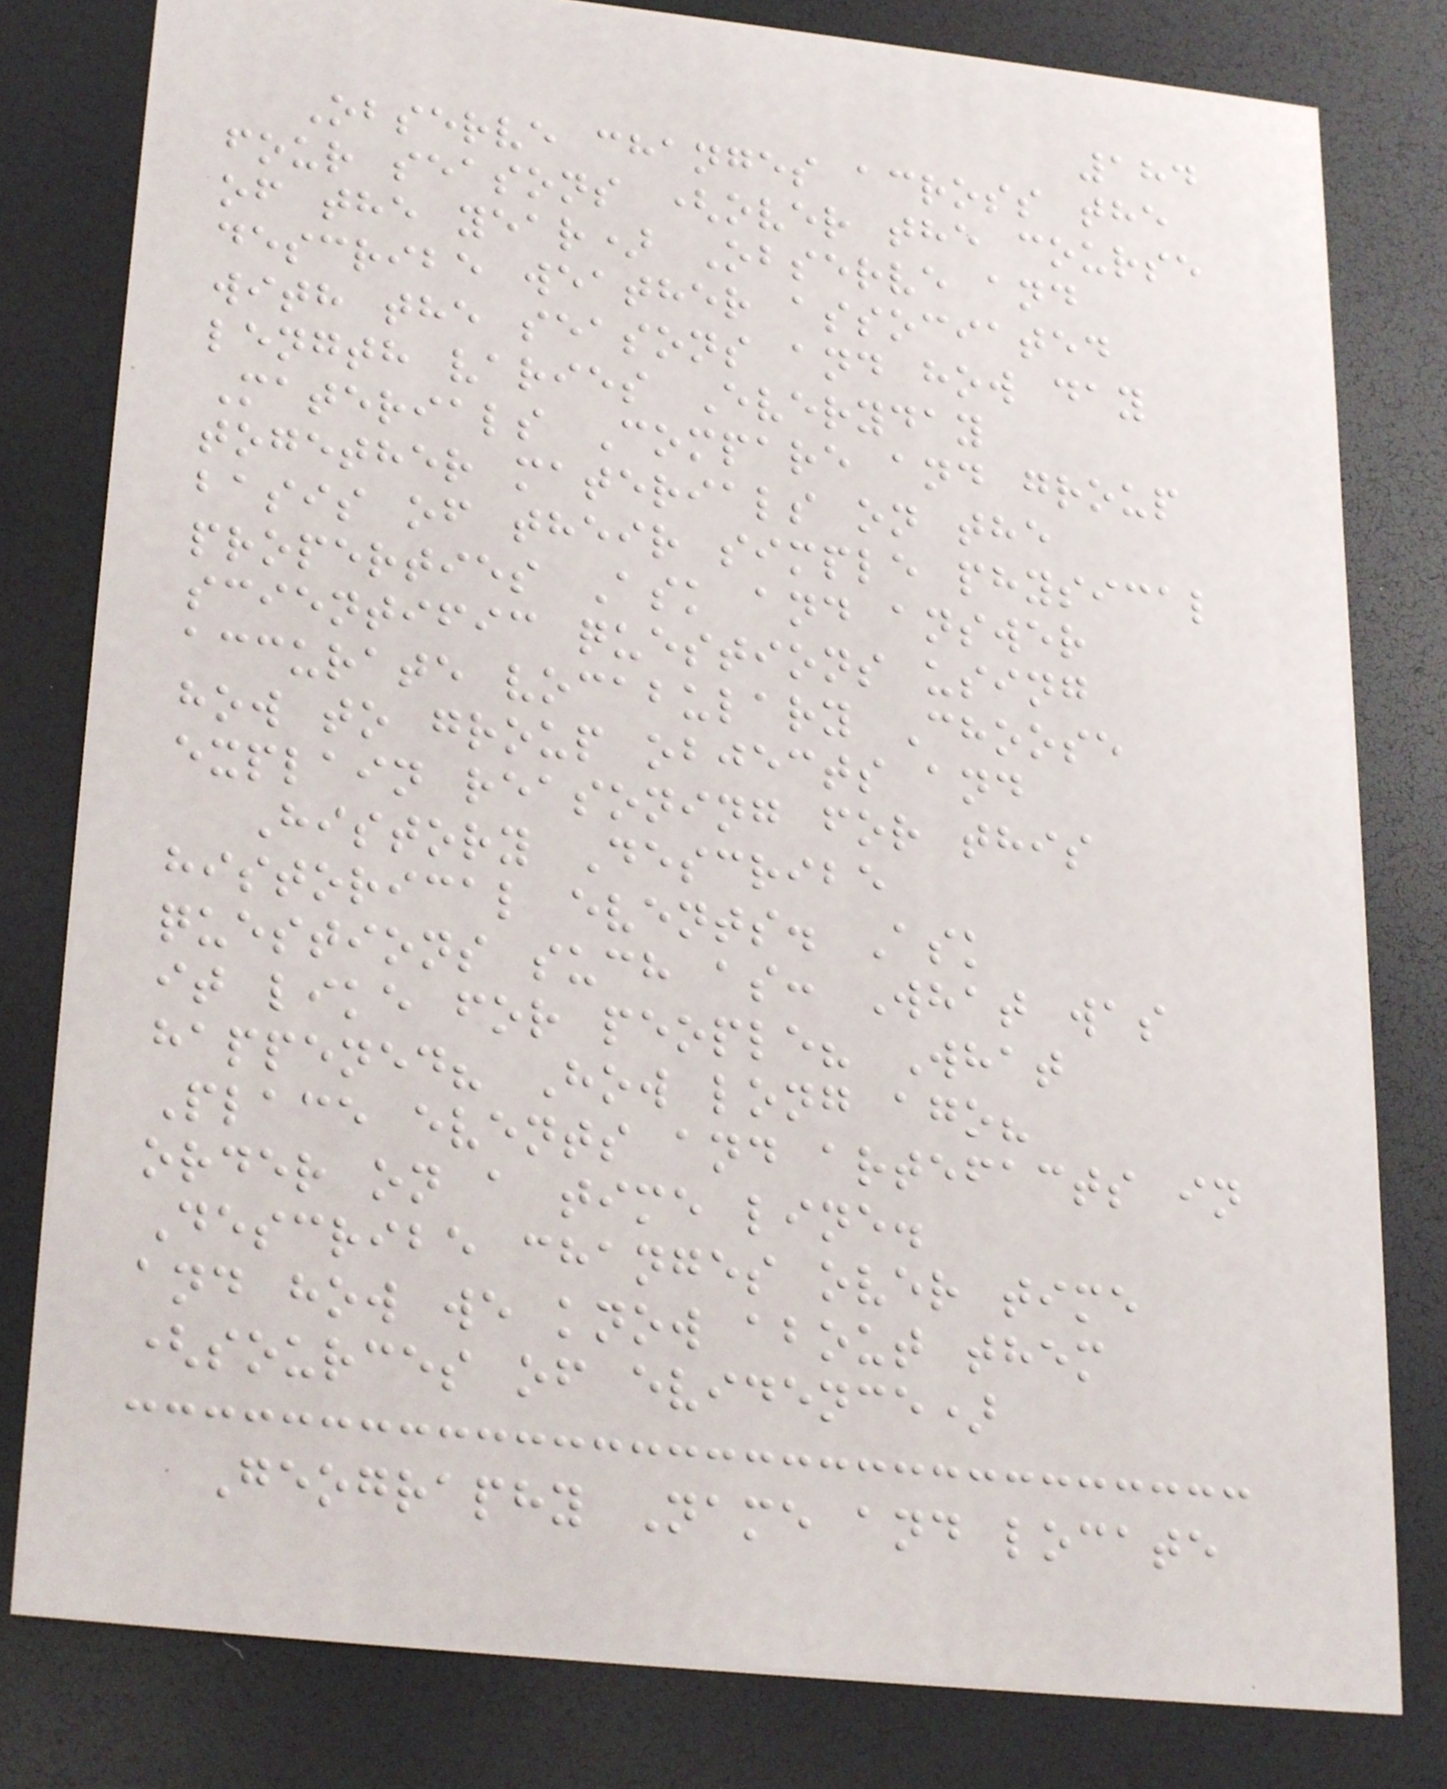184
Observe changes across the
four seasons (over the course
of the year) Observe and
describe weather associated
with the seasons and how day
length varies Everyday
Materials Compare and group
together materials on the
basis of their simple physical
properties Ask and answer
scientific questions using
accurate vocabulary Choose
how to group objects and
explain reasoning for this
History Describe
historical events. Ask
questions such as: What was
it like for people? What
happened? How long ago?
Place events and artefacts in
order on a time line.
Describe changes over time
and how we know about them
(sources of evidence)
Geography Name and locate
